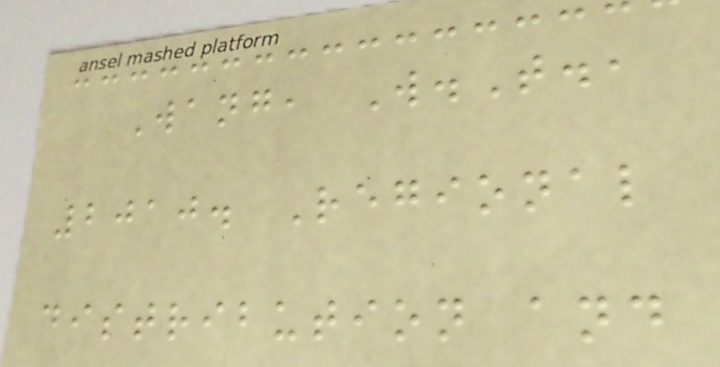Wang, W.T.,
2010. Regional
distribution and
